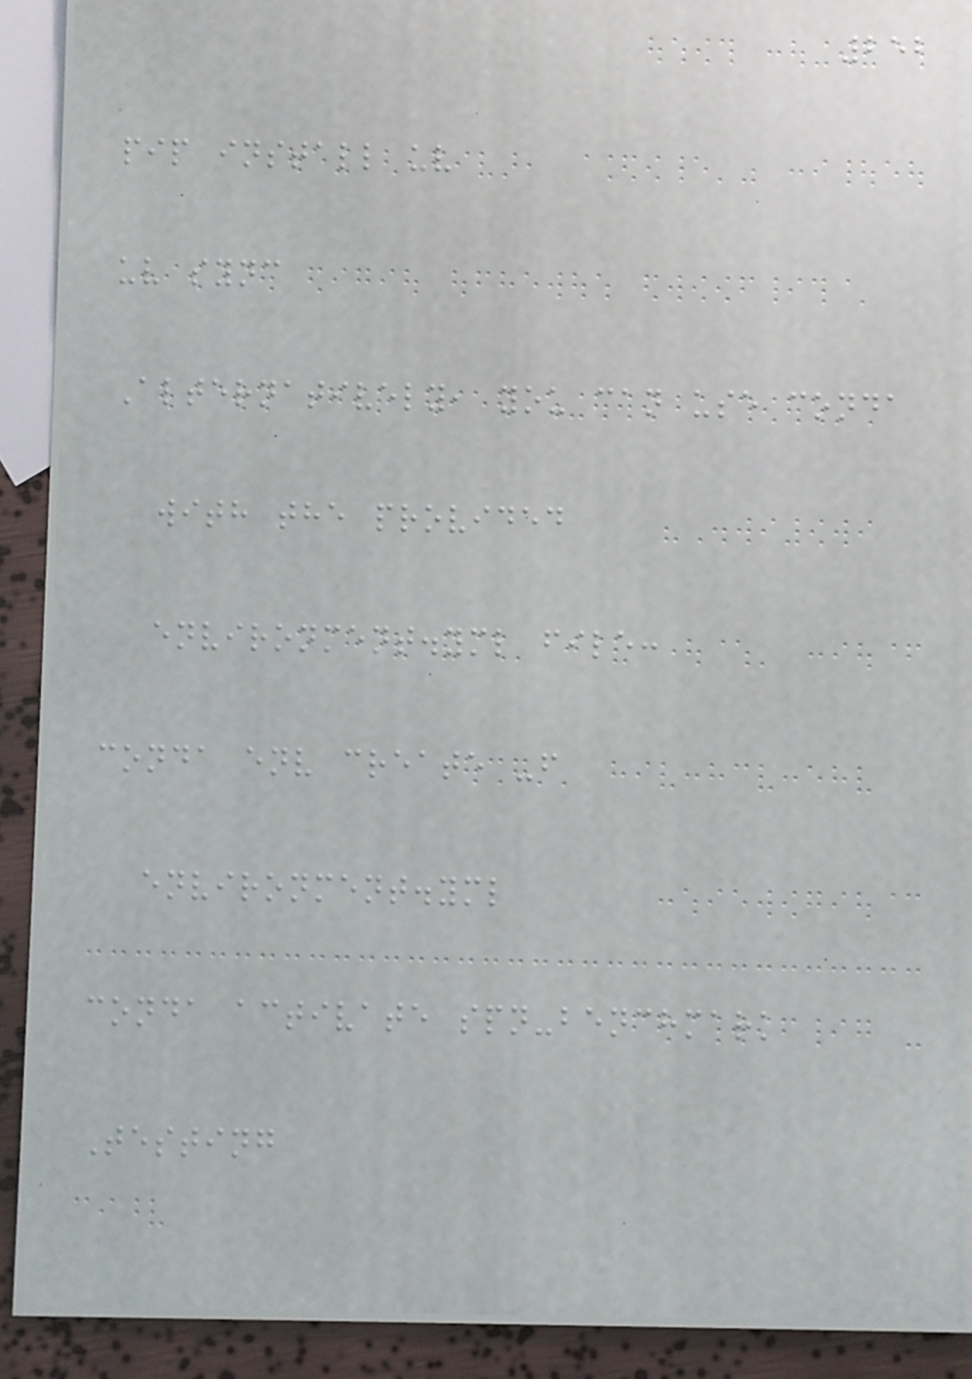252
pip install uv
uv sync
Alternatively, you can use conda
with the provided
environment.yml file:
conda env create -f
environment.yml
conda activate spn-benchmark
Testing
